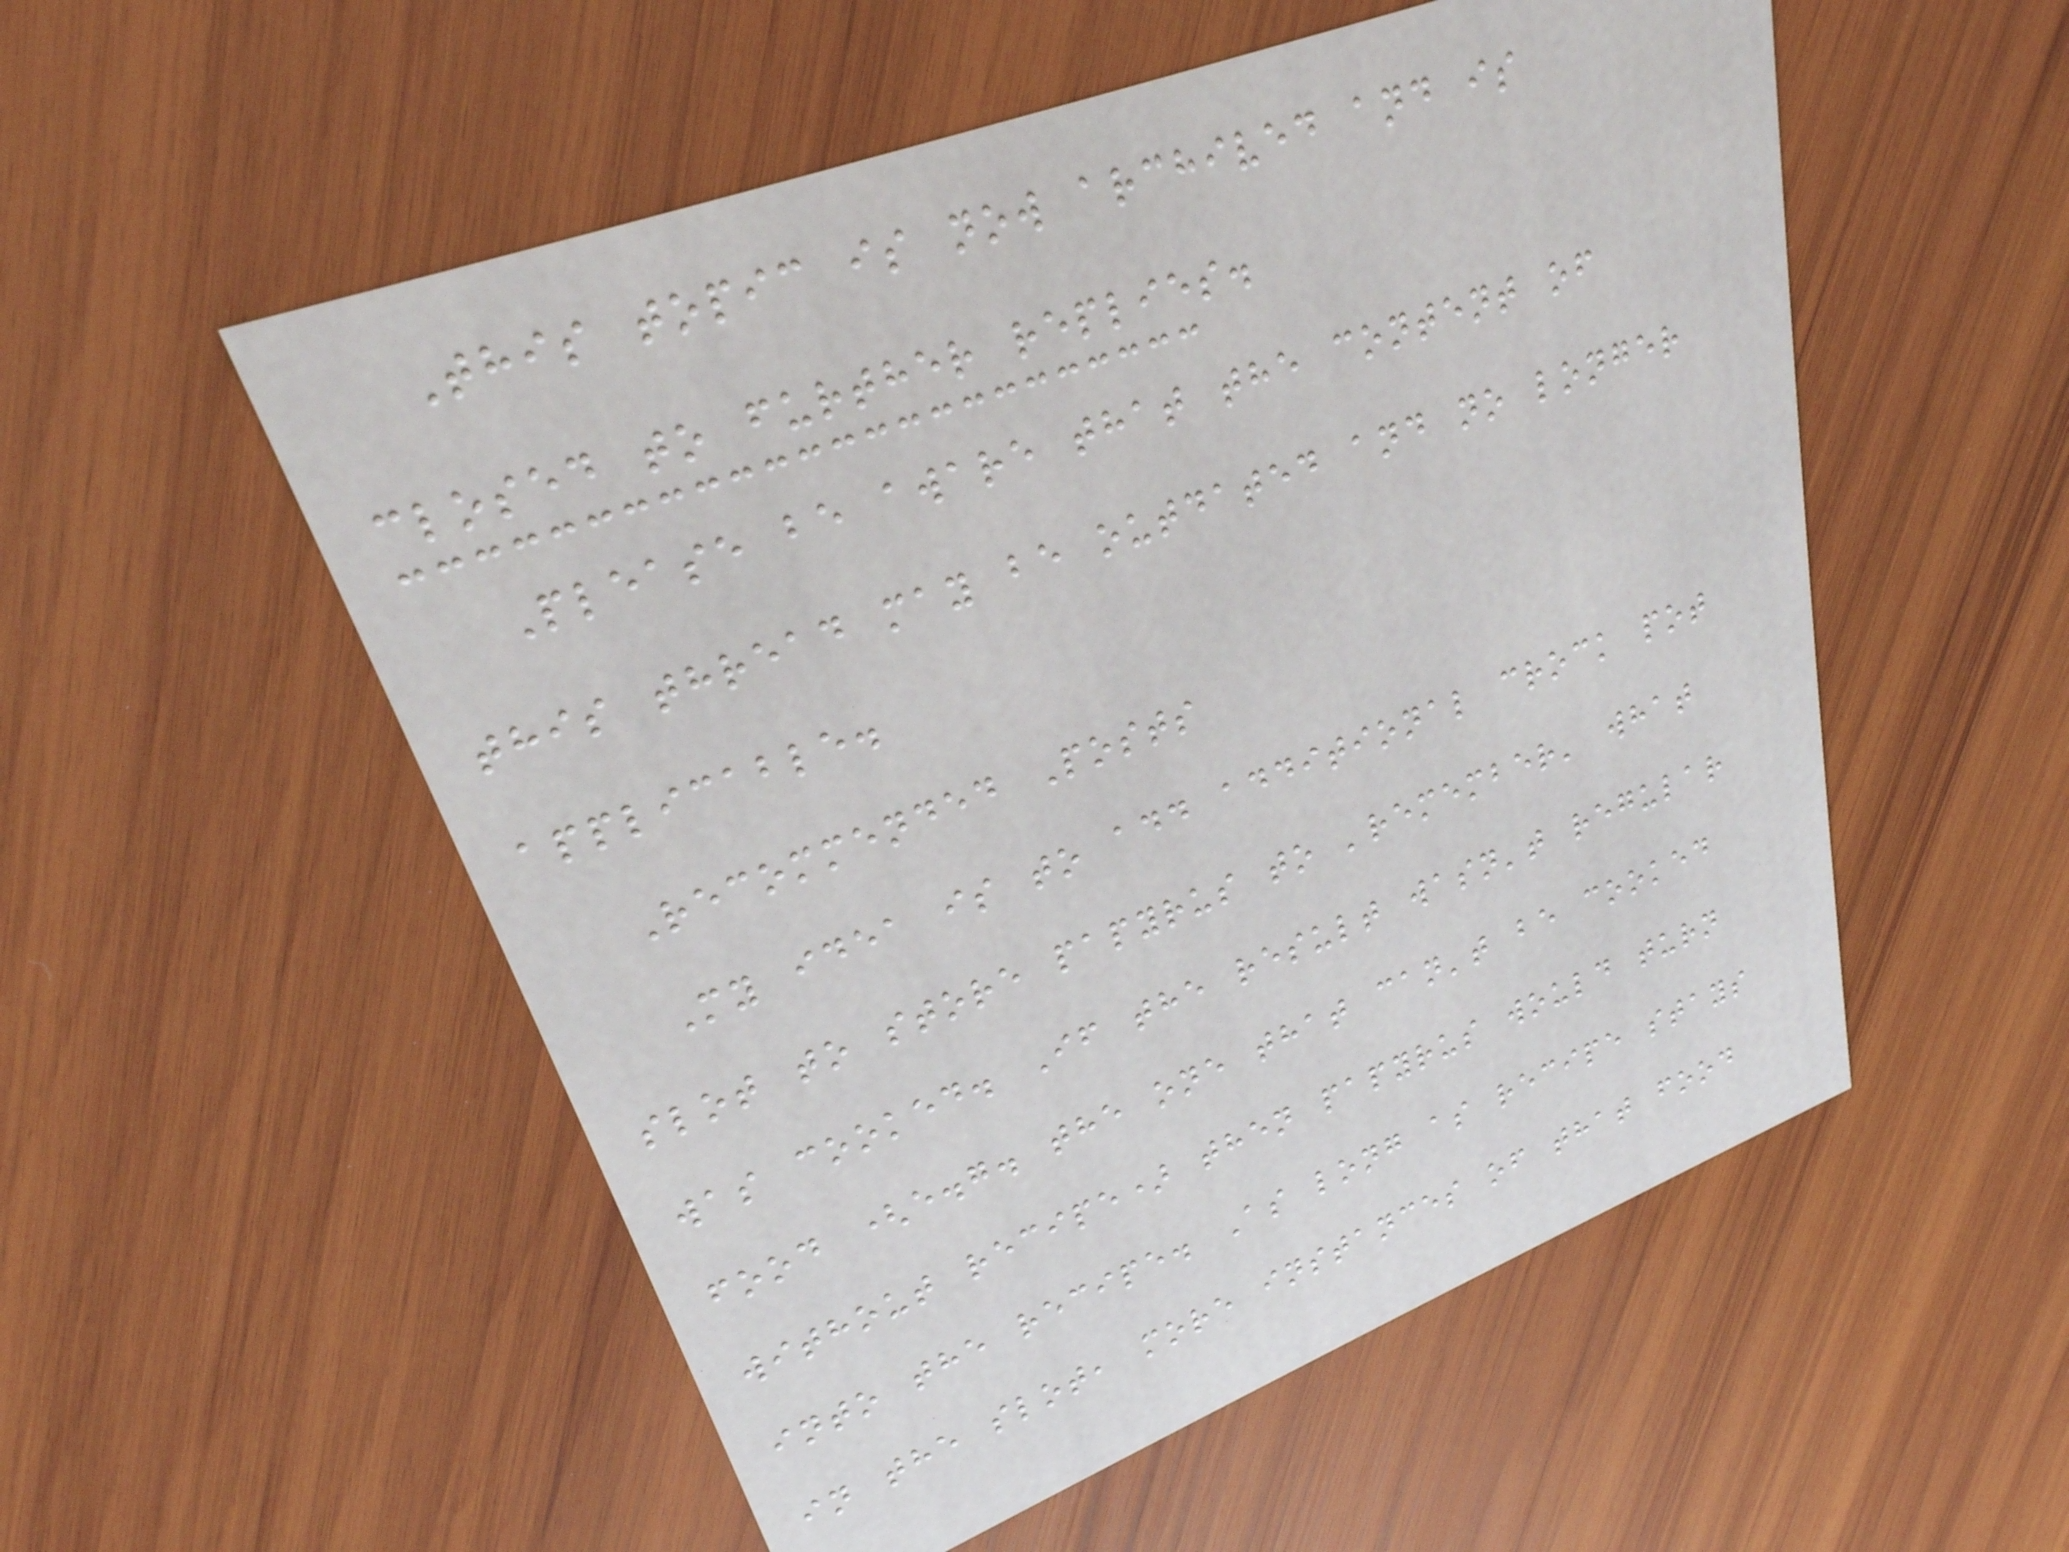This topic is now archived and is
closed to further replies.
Please be aware that the content of
this thread may be outdated and no longer
applicable.
Recommended Posts
My idea is to add additional crock pot
slot to store papyrus to 'remember' what
was cooked. If the result wasn't regular
food (e.g. the one that can't be cooked
without recipe) then papyrus would turn
into the recipe. As long as recipe stays
in the slot, more instances of that food
